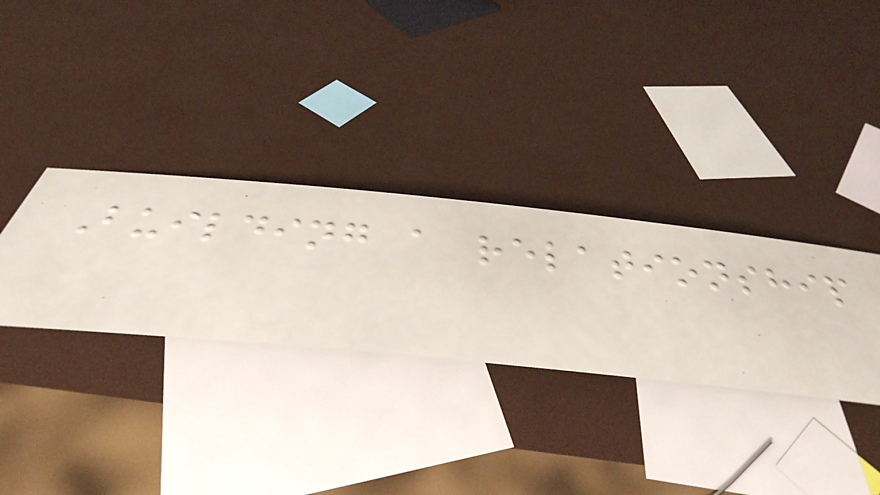Building a relationship
